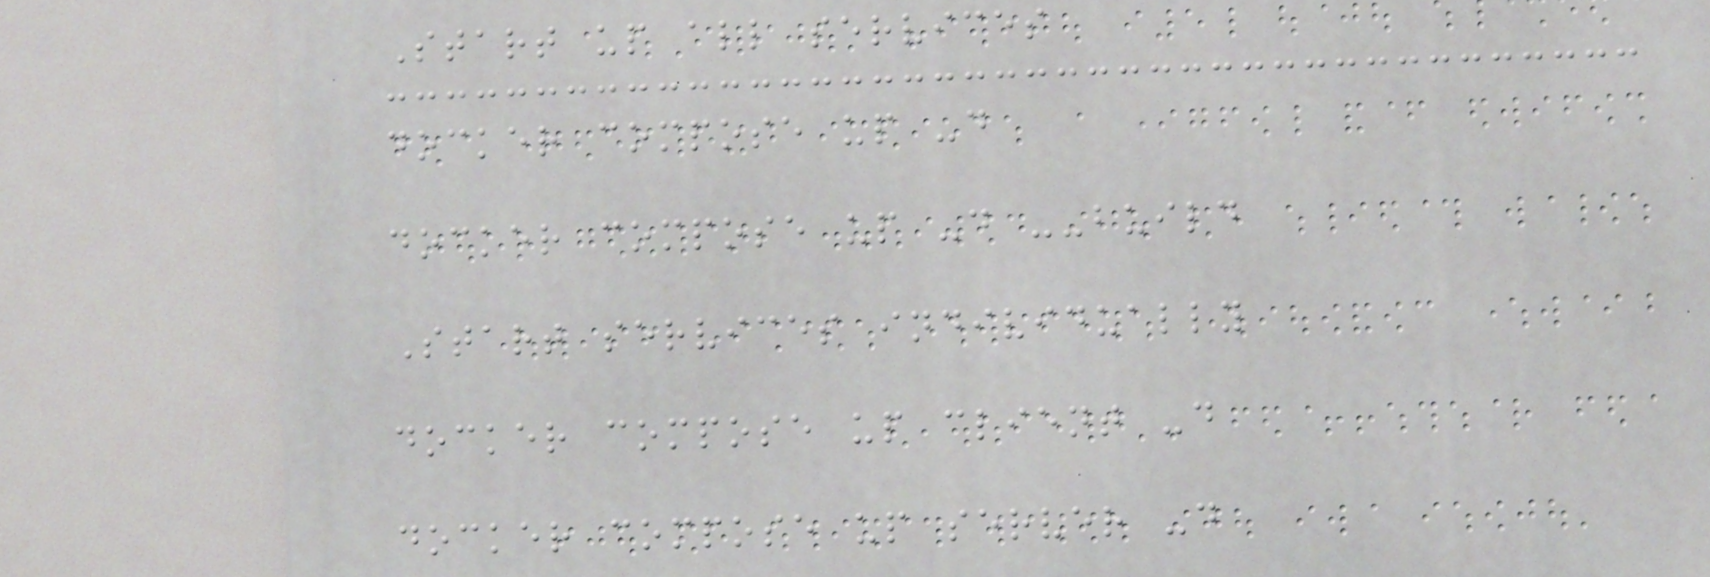Start up all services
docker compose up -d
docker compose up -d --build
Start services individually
docker compose up client -d
docker compose up server -d
